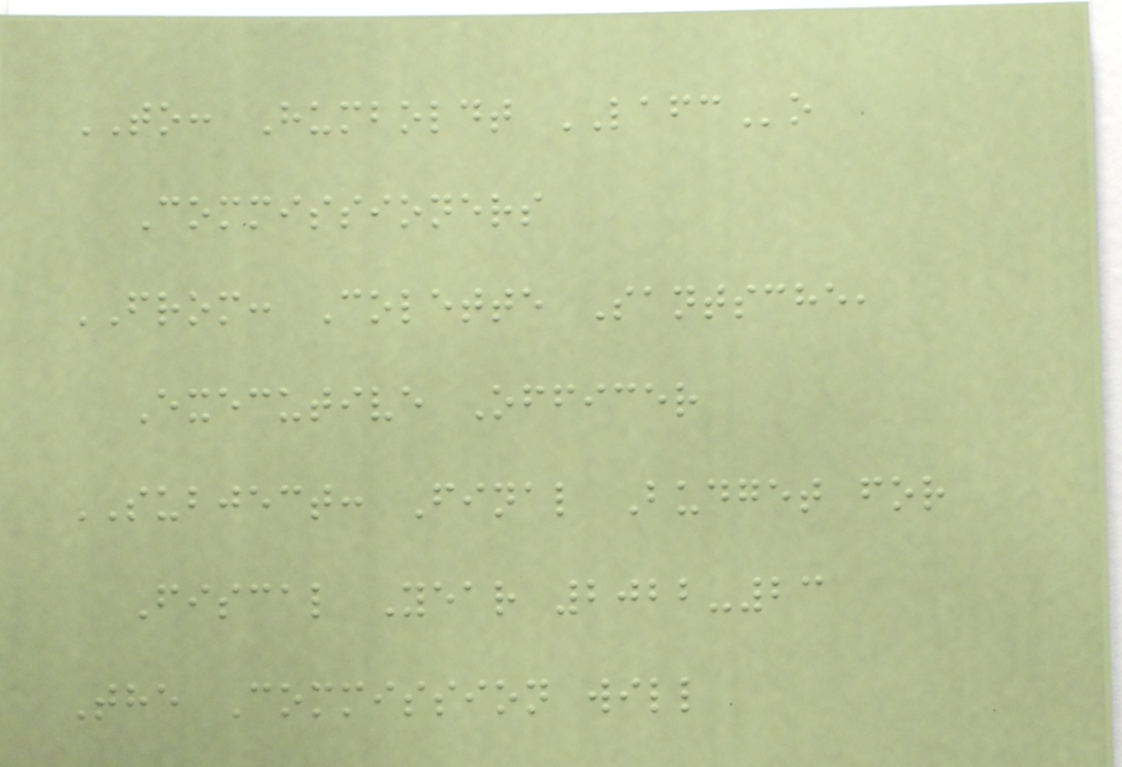TO: Humboldt LAFCo
Commissioners
FROM: Colette Santsche,
Executive Officer
SUBJECT: Final Budget for
Fiscal Year 2022-23
The Commission will
